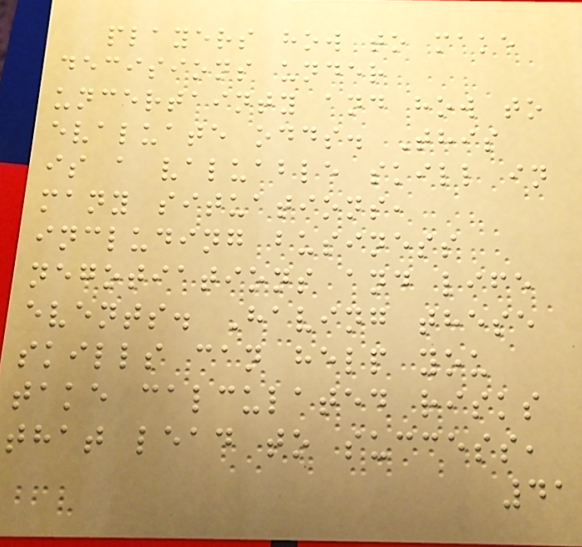players how to make
decisions under
uncertainty and how to
evaluate odds. This
is a valuable skill in
many situations,
including business
negotiations and life
events. Having these
skills can help you
take calculated risks
that lead to success,
41
